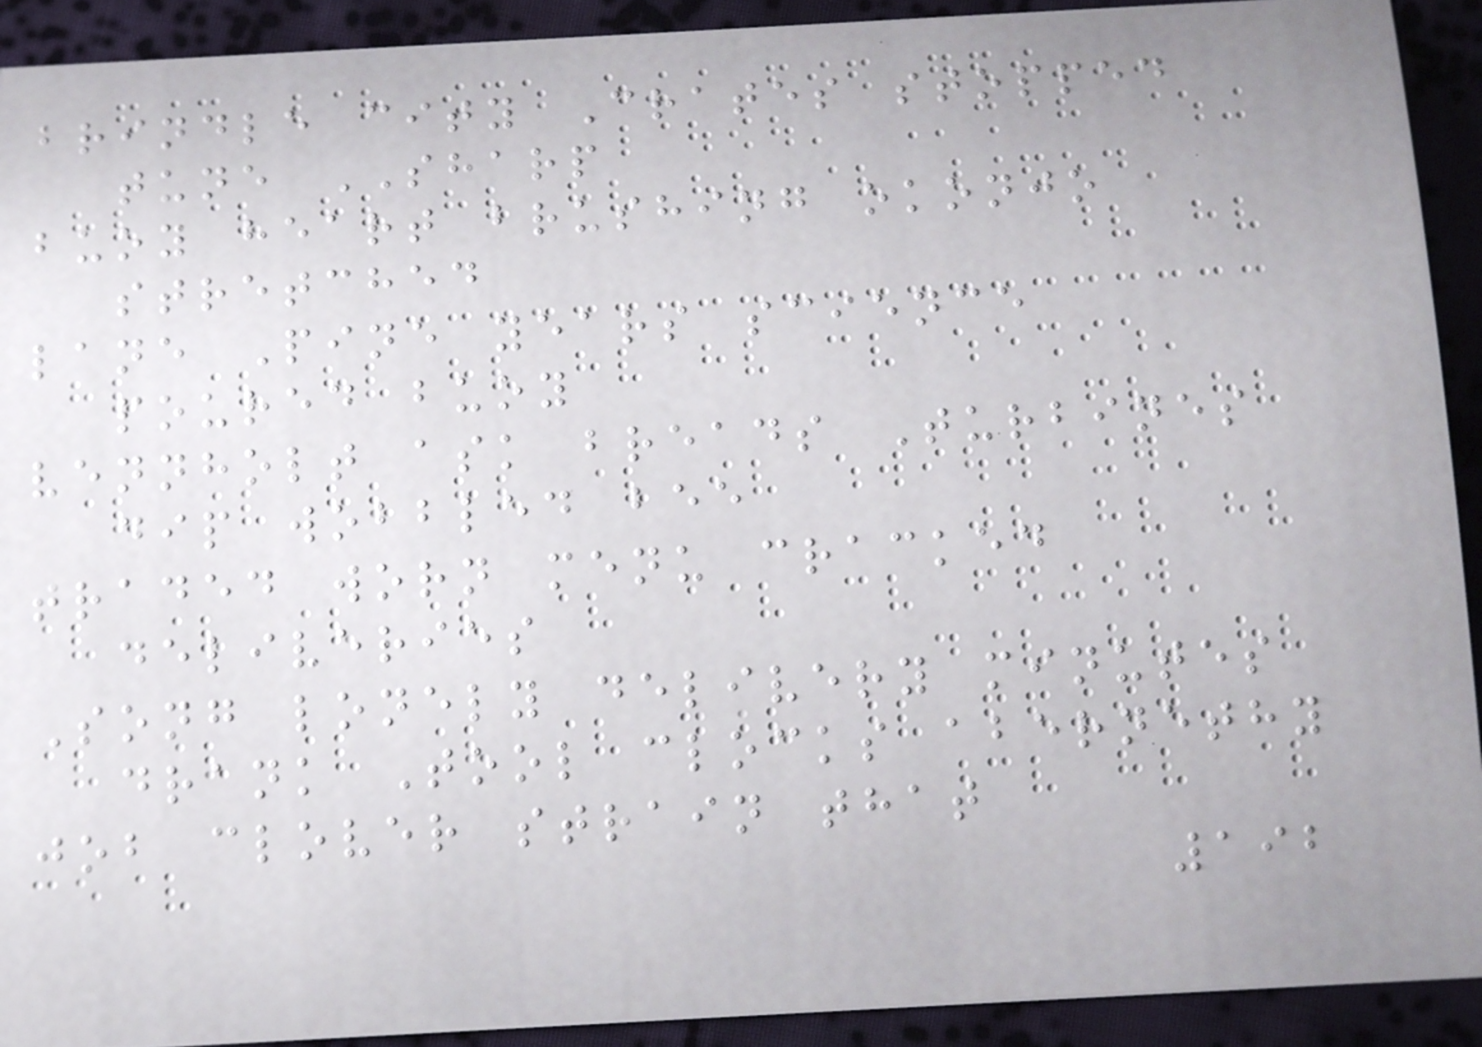brindle city Crates stopped
tune SHARP
buoy heart brushing okonjo
stretched
lane Pine years science
poured buoy
vennholt ask breads Turbines
dip wobbled bee
traded worn menu cracked
deliveries
Song lonely delivery minutes
drank Tool clocks abernethy
job clover strain that
192
